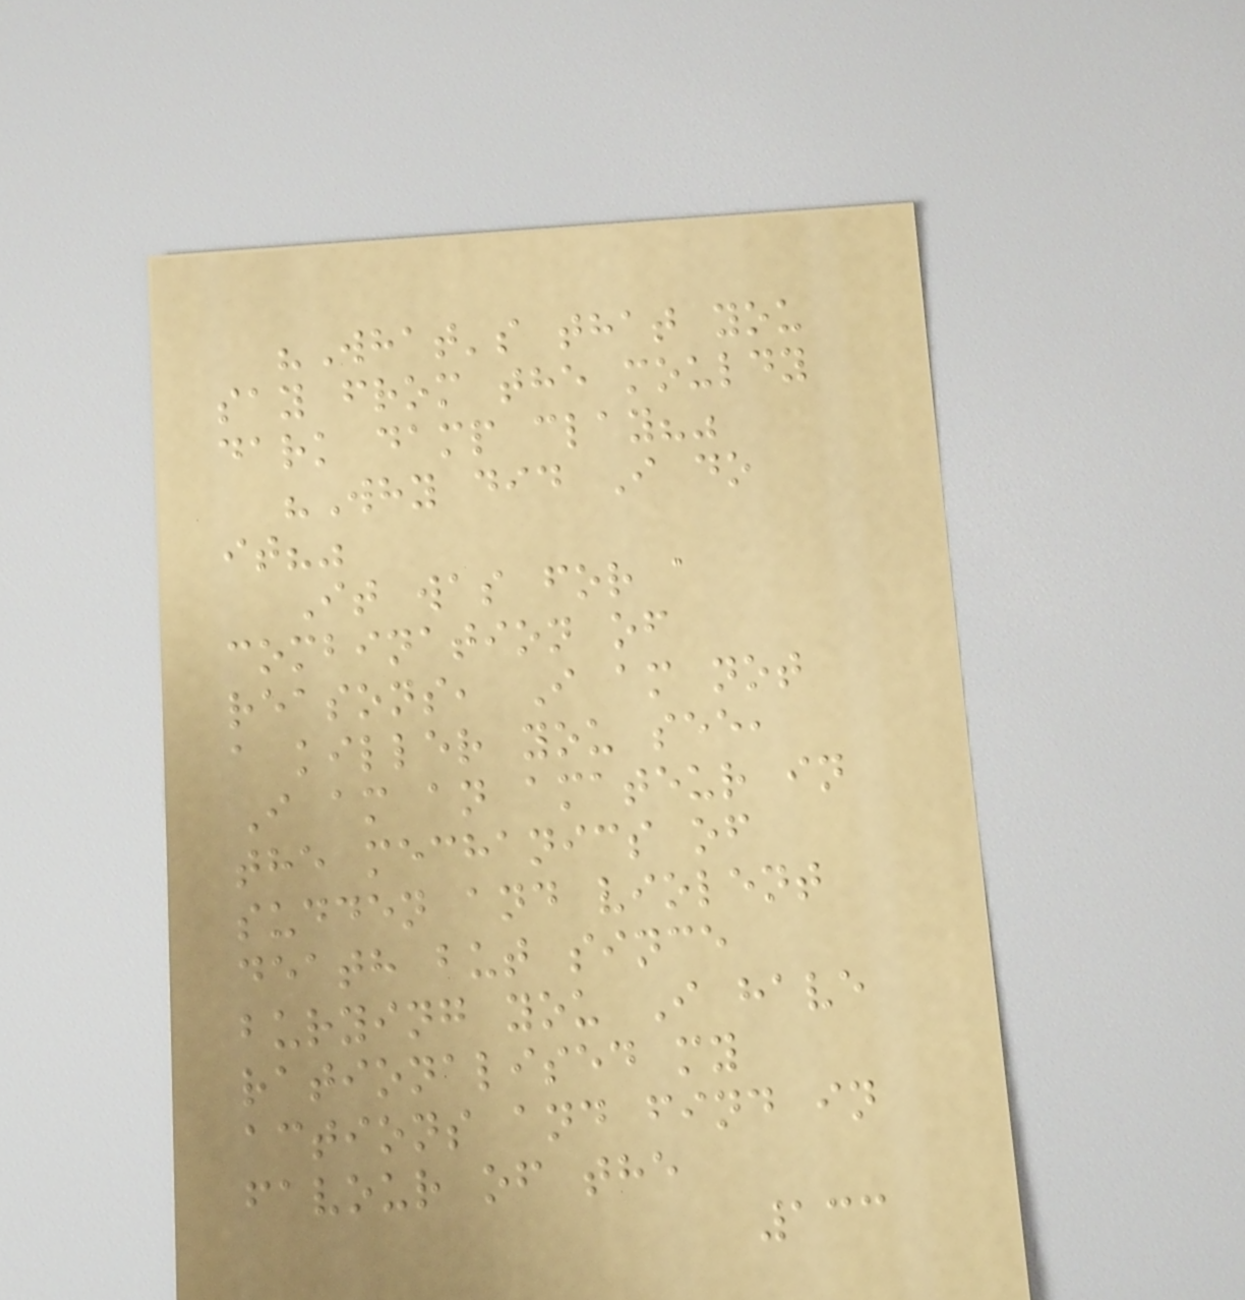"What's that you
say from the mouldy
dark damp clay?"
"Why did I do
it?"
It was for a
combination of
reasons, I am not
a killer you see,
I am an amateur in
the mechanics of
sudden and violent
death but since
burying you I have
rationalised my
actions and find in
favour of the
133
